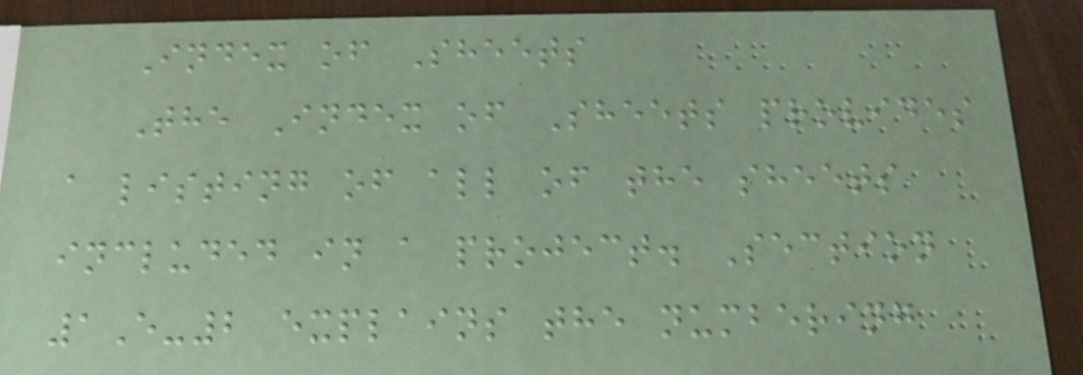Index of Sheets
The Index of Sheets provides
a listing of all of the sheets
included in a project. Section
1E-2 explains the numbering
